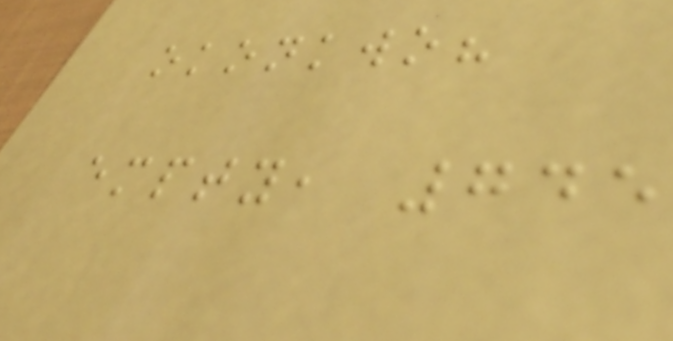okonkwo?
empty, 745
